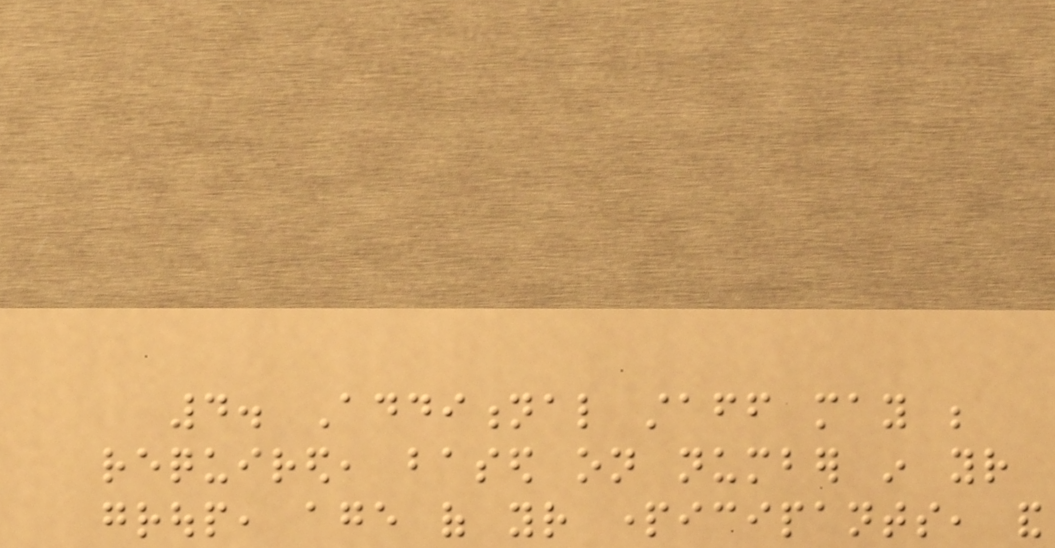4. Additional staff may be
required, based on number in your
group, age of your participants, and
